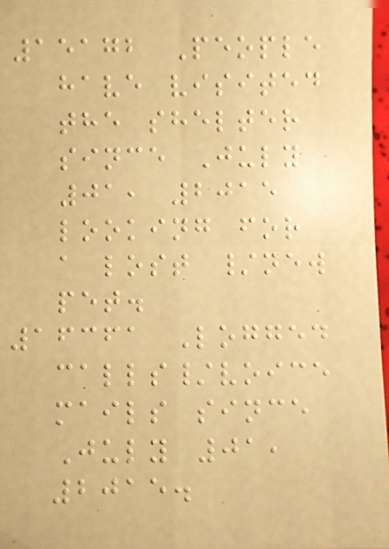15172 People
have visited
the shelter
since July
01, 2015
looking for
a lost /new
pet.
16361 Logged
calls/voice
mails since
July 01,
2015.
